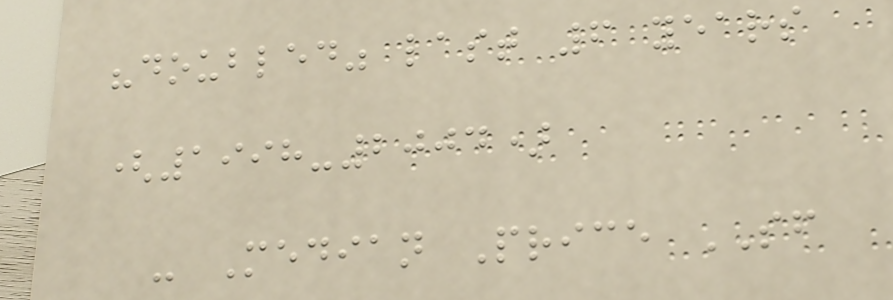"doubled" last 6 years
(1998-2004)
- Median Price SF
